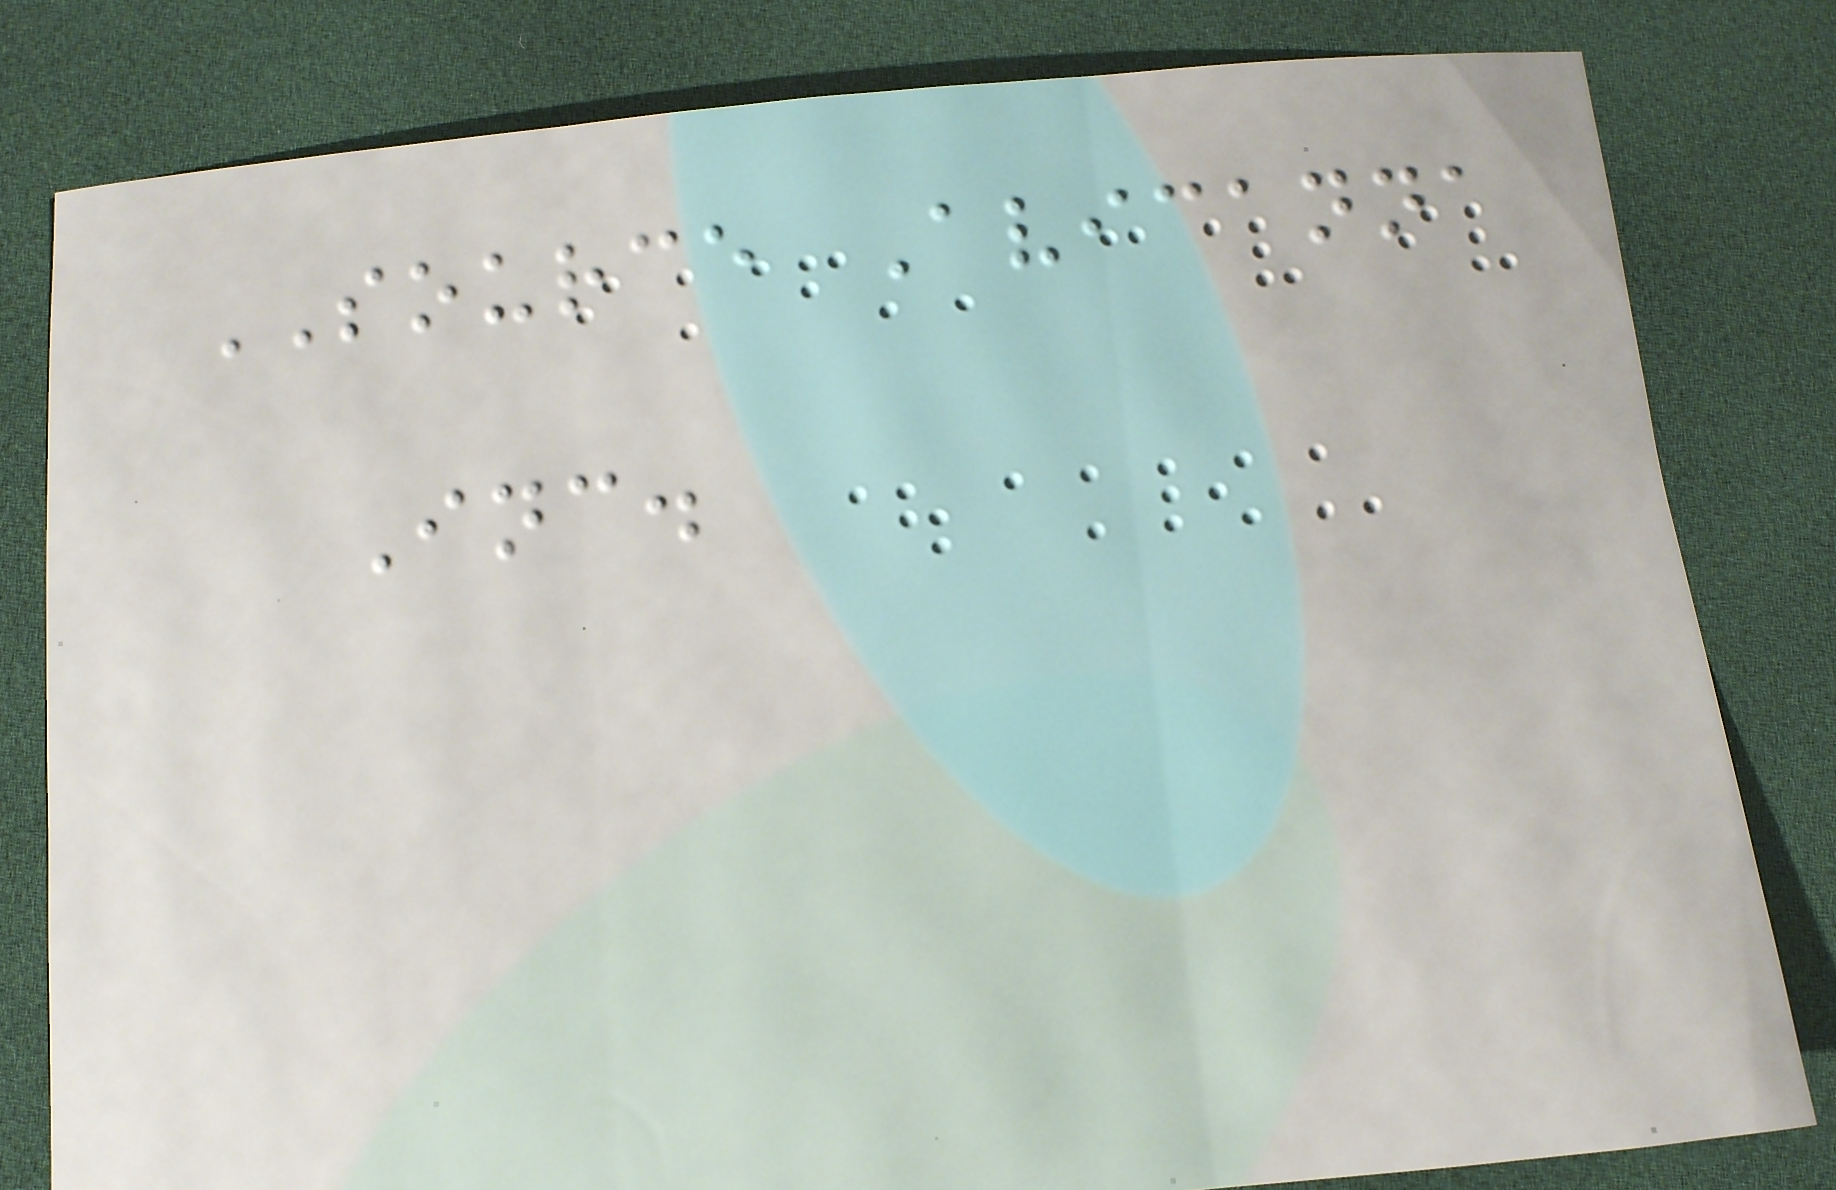SOURCE Avicanna
Inc.
